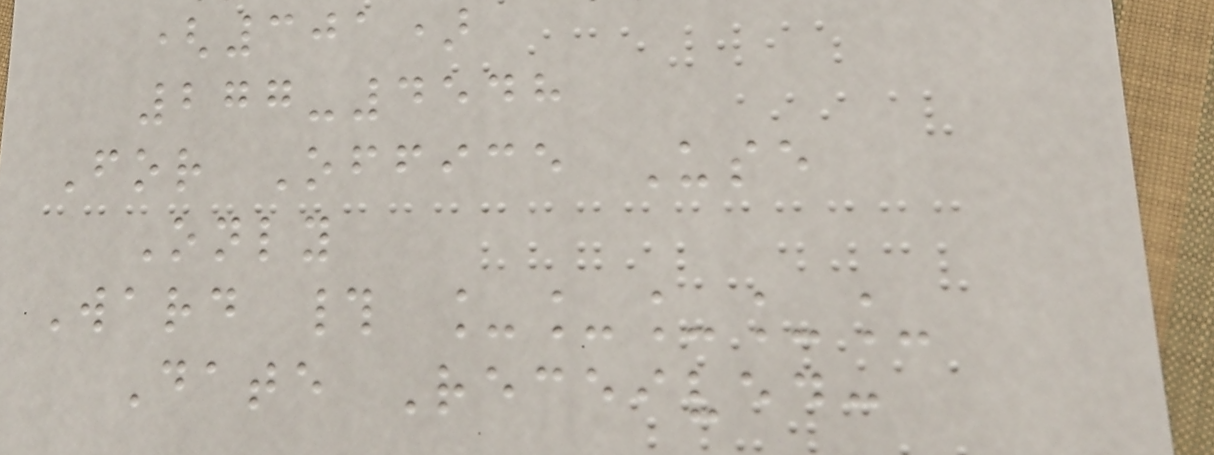(301)
277-4548
For Office Use
Only
Ward # _____
Date Received:
